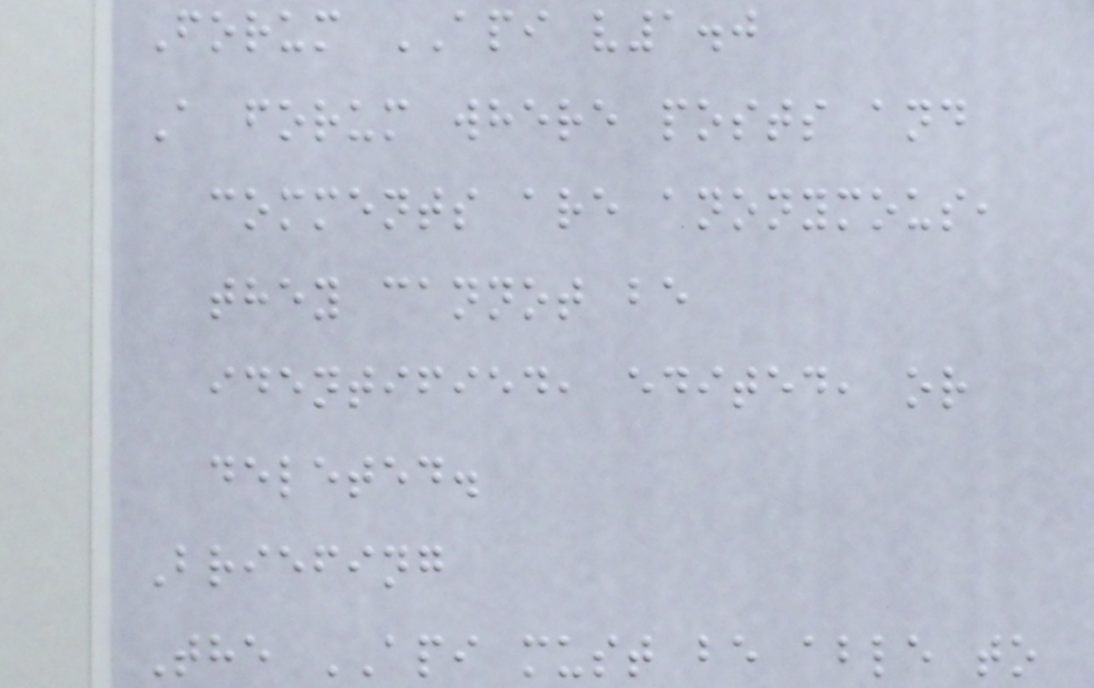Forum API v1.0
A forum where posts and
comments are anonymous,
they cannot be
identified, edited, or
deleted.
Briefing
The API must be able to
